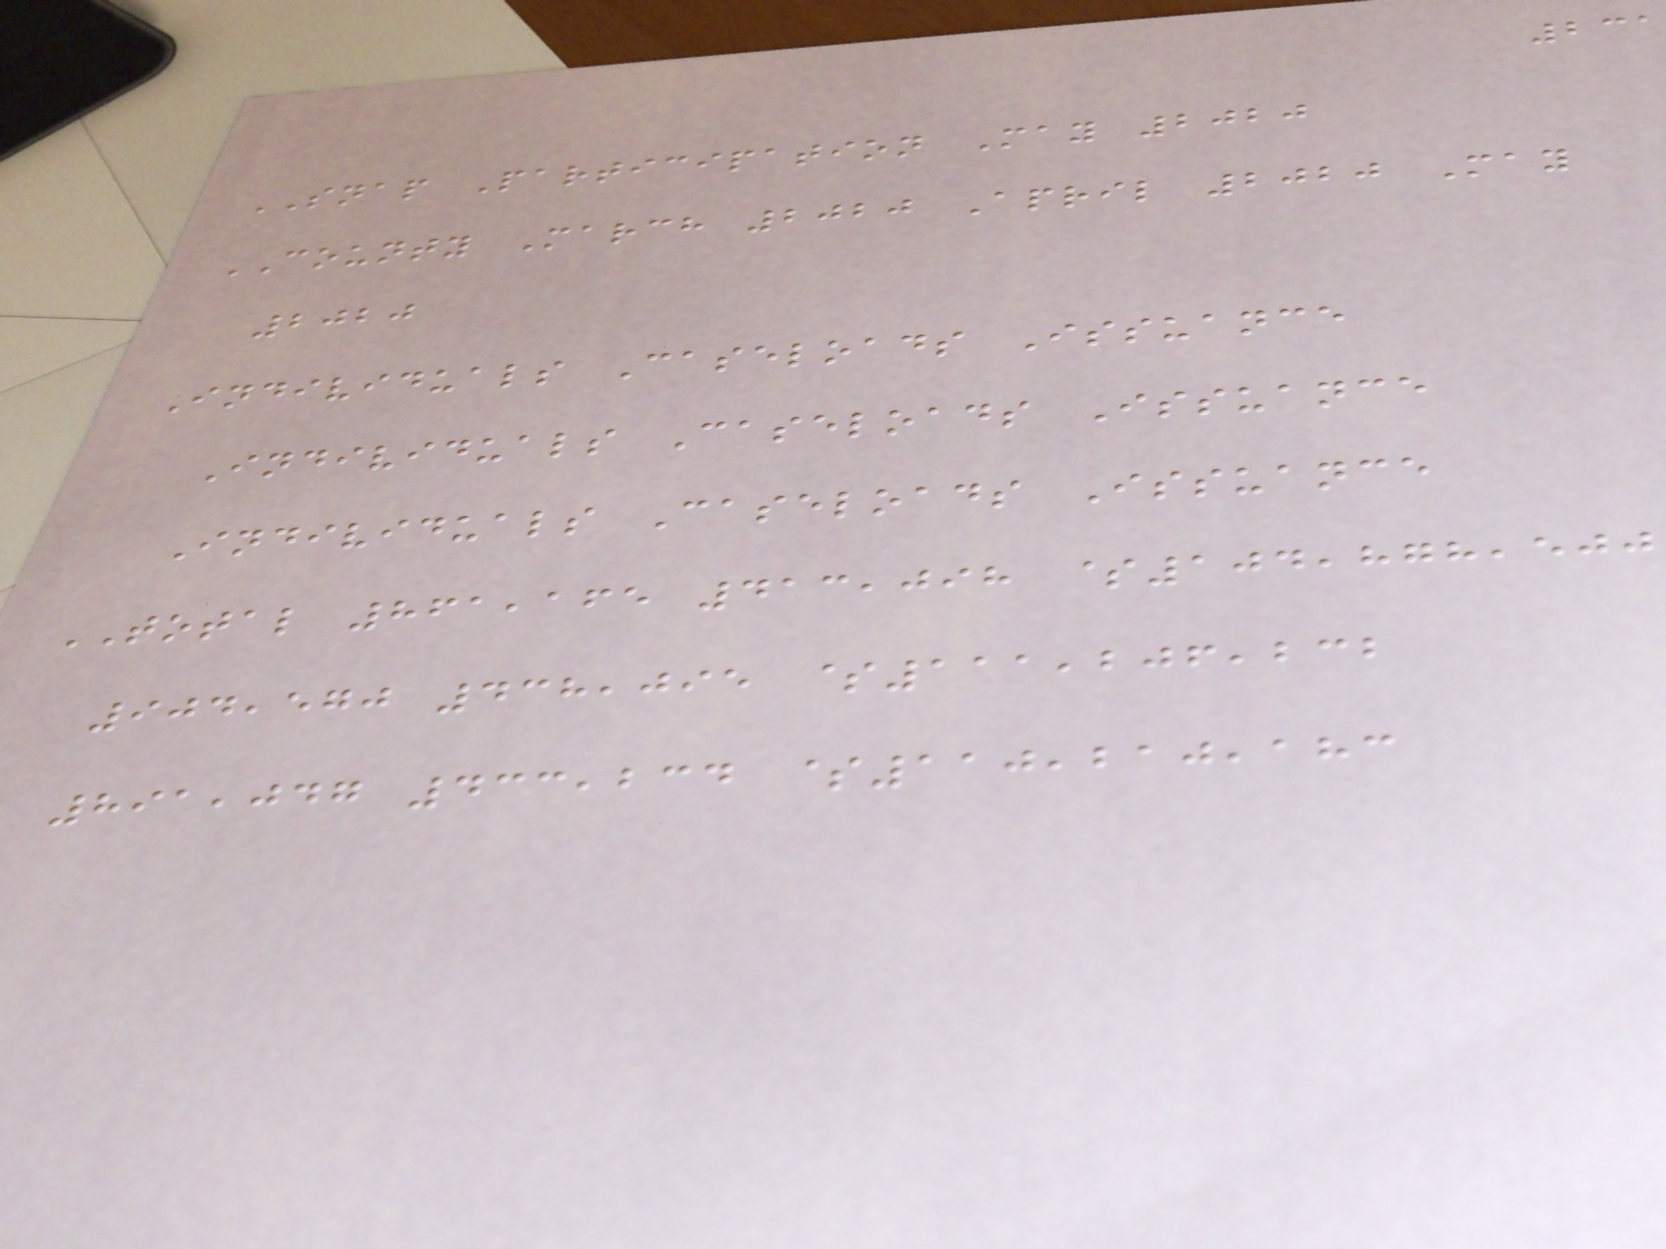231
SNAP Participation May 2020
COUNTY March 2020 April 2020 May
2020
Individuals Caseloads Issuance
Individuals Caseloads Issuance
Individuals Caseloads Issuance
TOTAL 861,165 413,098 $104,878,500
904,570 438,095 $111,206,232
891,047 433,234 $110,210,183
